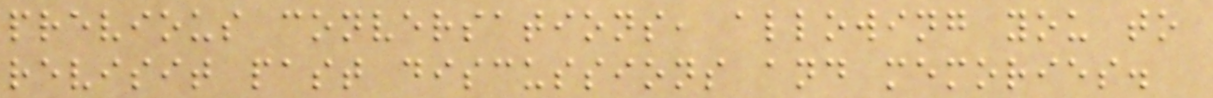previous conversations, allowing you to
revisit past discussions and memories.
